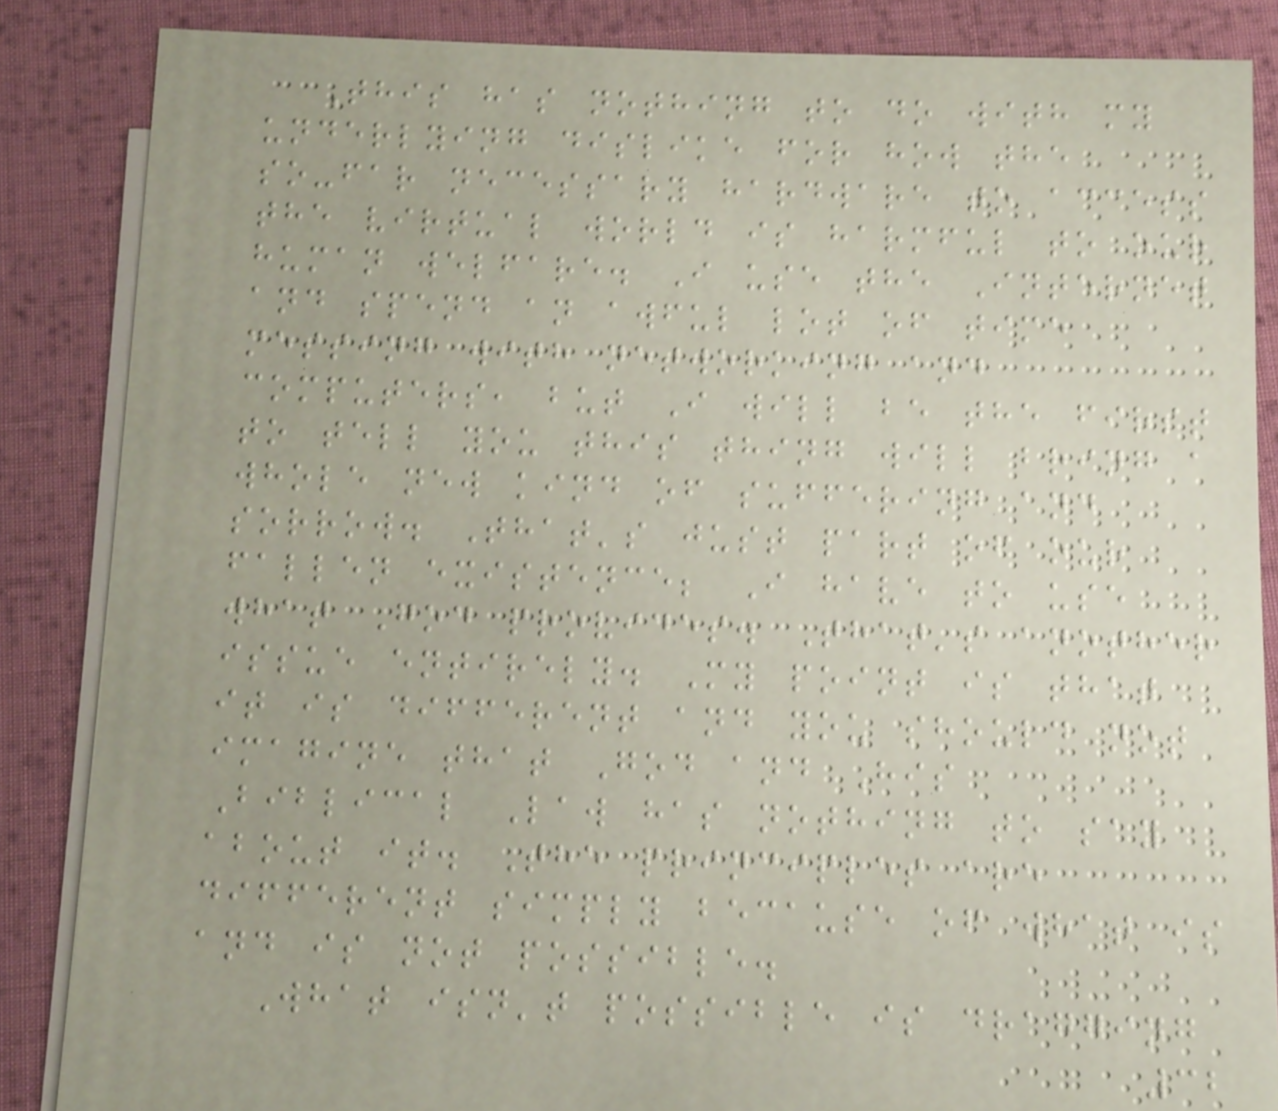This has nothing to do with my
underlying dislike for how the
so-far necessary hardware to access
the virtual world is harmful to our
human welfare. I use the Internet
and spend an awful lot of time
messing with networking and
computers, but I will be the first
to tell you this thing will bring a
whole new kind of suffering and
sorrow. That's just part of our
fallen existence; I have to use
what God provides. That's another
issue entirely. My point is that
it is different and you should not
imagine that God and His
Biblical Law has nothing to say
about it. The principles are
different simply because of what is
and is not possible.
What isn't possible is dragging
32
